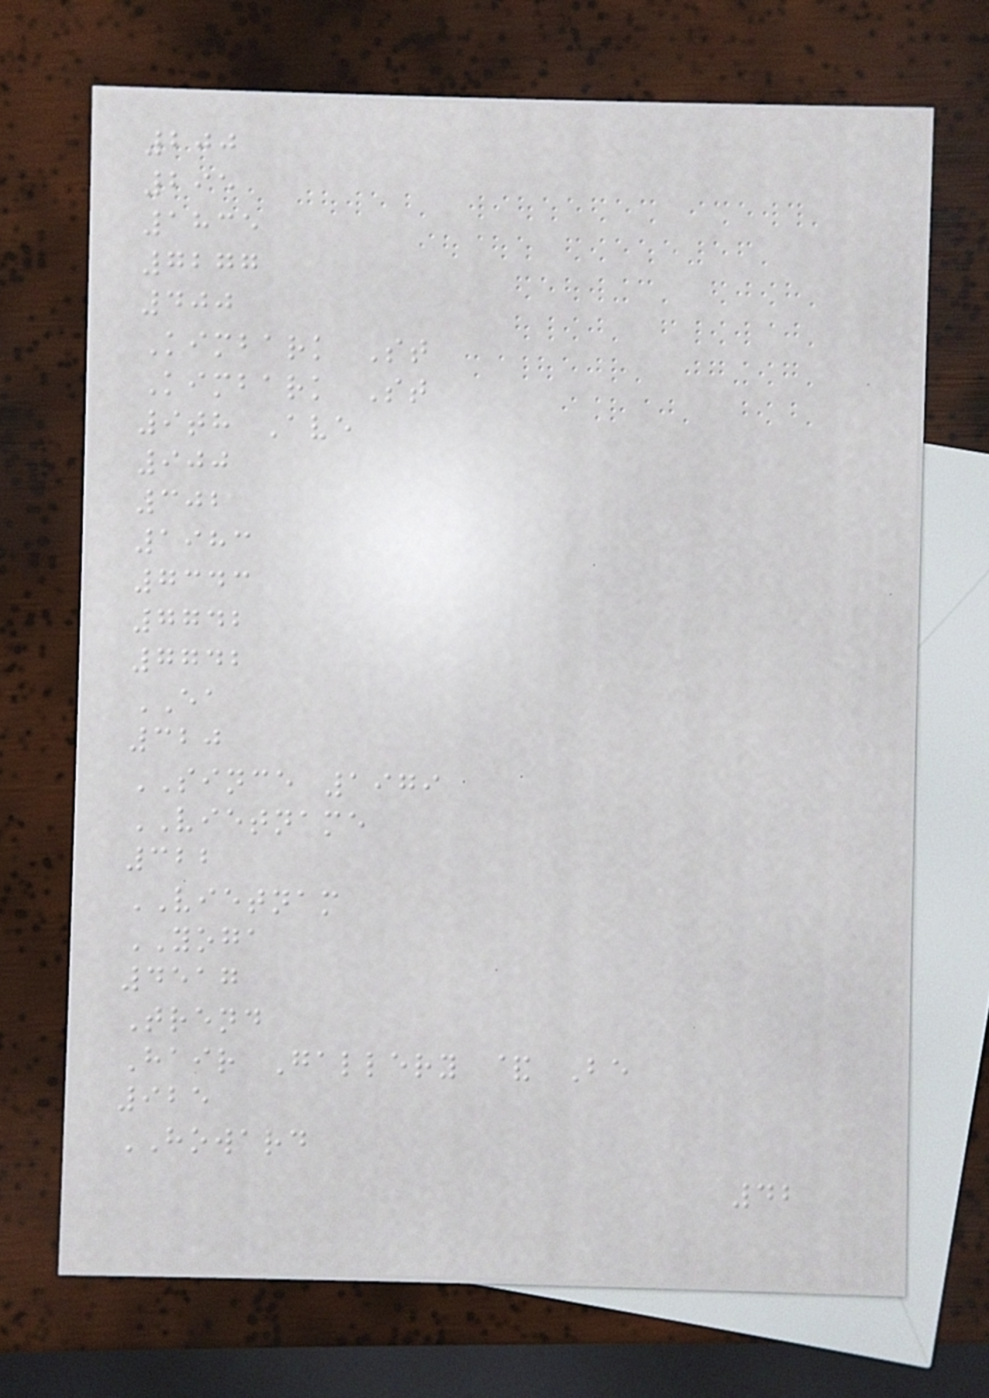200
295
1835
7277
400
Kimbark St
Kimbark St
9th Ave
900
302
1983
7343
7742
7742
EA
320
SINCE 1979
VIETNAME
322
VIETNAM
YOGA
4517
Trend
Hair Gallery & Be
925
HOWARD
42
